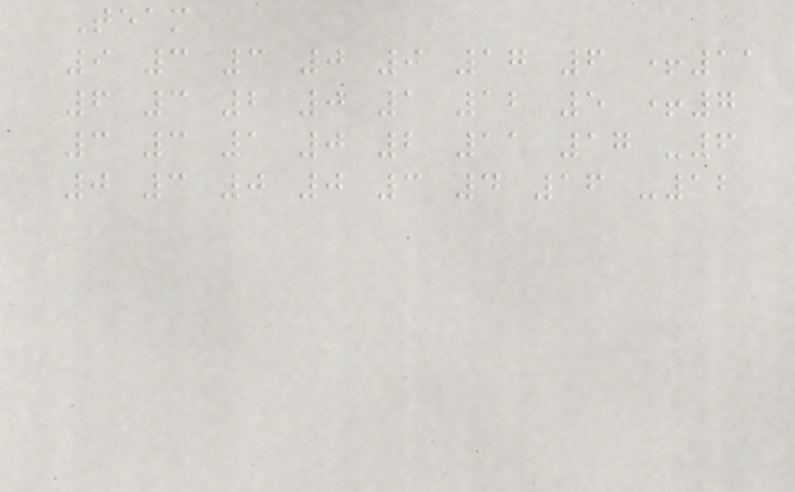Team
9 3 3 0 0 17 6 +11
6 3 2 0 1 12 5 +7
3 3 1 0 2 11 17 -6
0 3 0 0 3 4 16 -12
